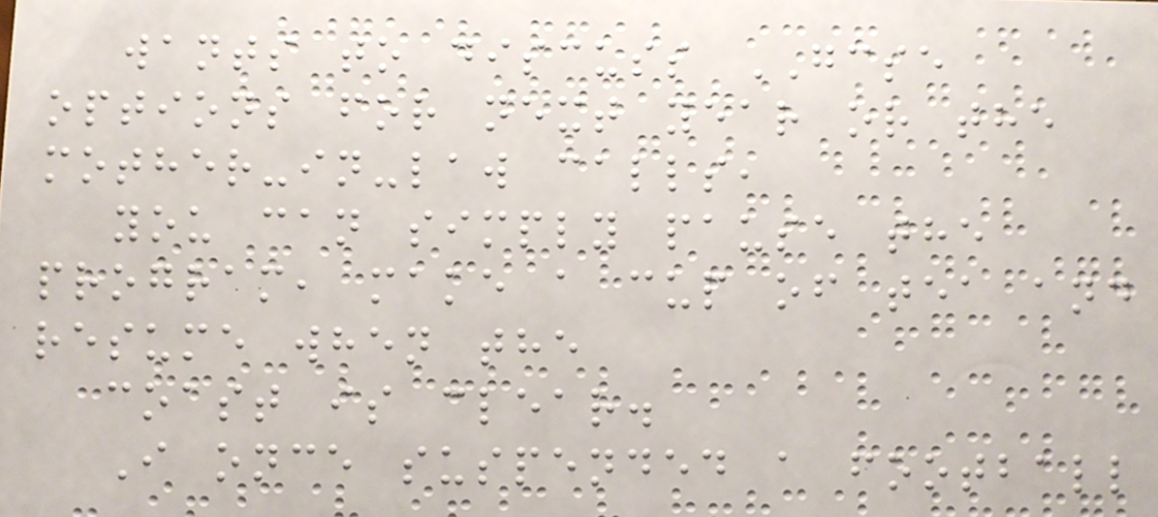wants to discuss GCSE
options for next year or the
mother-in-law calls,
you can simply pause the
program, make a cup of tea and
resume when the
coast is clear.
I once suspended a football
